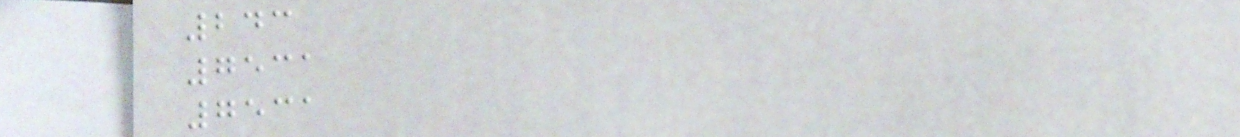243
7531
7531
